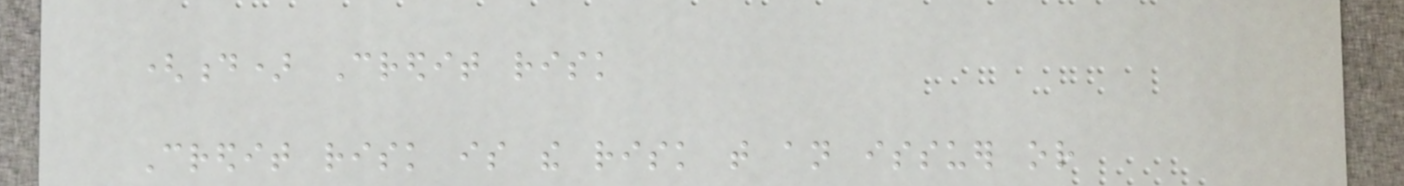(d) Credit risk
Credit risk is the risk that an issuer or
